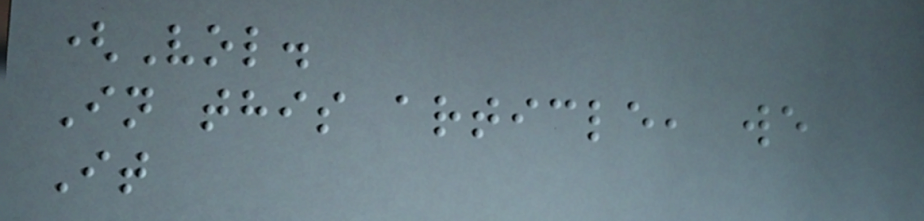(Vol.
In this article, we
It
